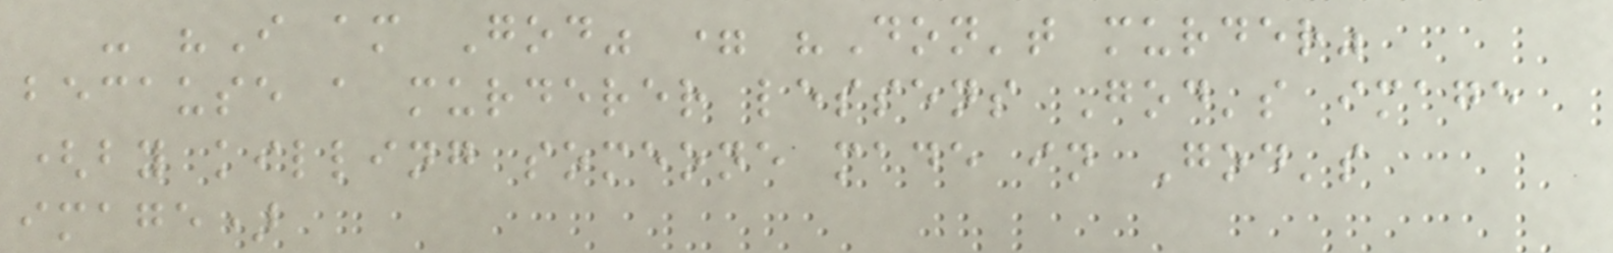- "I am God" = "Don't murder"
because a murderer lessens God's image
(by killing someone made in God's
image)
